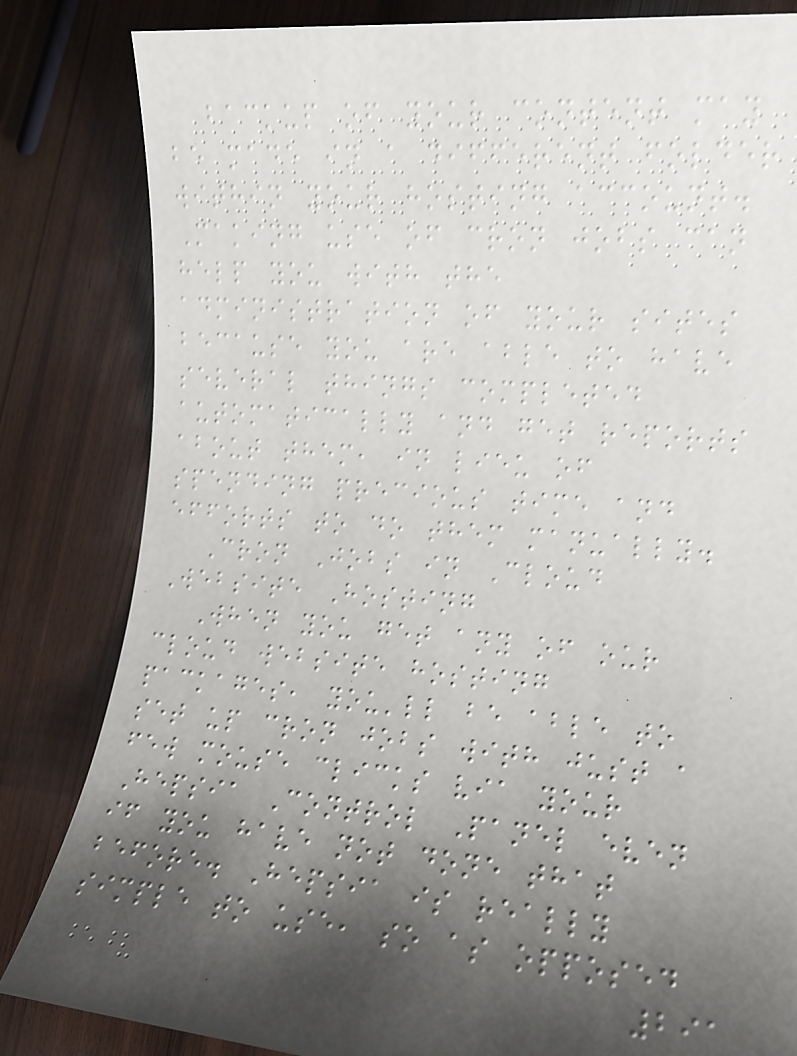backup of your content may
be made in a different folder
within your hosting account.
Making use of cron jobs can
help you with the
administration of your sites
because you are able to have
several things completed
automatically and get reports
about them, in lieu of
spending precious time and
efforts to do them manually.
Cron Jobs in Cloud
Website Hosting
When you get any of our
cloud website hosting
packages, you'll be able to
set up cron jobs with just a
few mouse clicks via your
Hepsia Control Panel even
if you have not done that
before. Hepsia is really
simple to use, so as opposed
291
